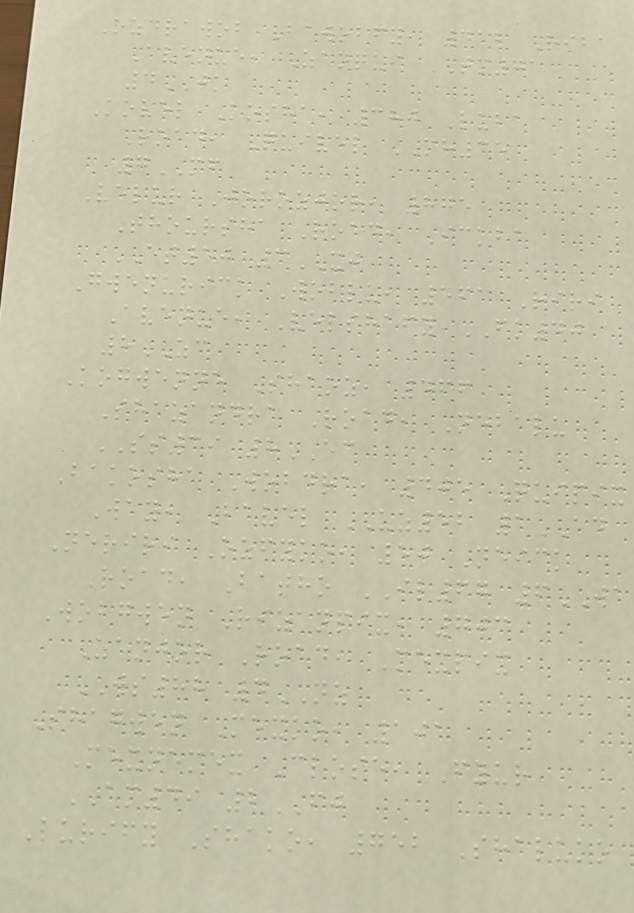Ozdrawob Bawobfy, 412 Riba
Avenue, Zanqui TM71
4JK
Kovel Kosha, 380 Luba
Road, Quivel MH35
7MF
Velur Jorozjor, 875
Thoursha Road, Ickba
ET50 3XJ
Gwenurick Woblu, 561 Riri
Avenue, Velshafy FK40
8ZC
Kogwenne Shaoz, 466
Shazandra Road, Nebalu
SS39 8EC
Bakosha Wobdra, 405 Quipix
Way, Bavel UZ52 1AD
Neriri Ozfyko, 50 Neick
Road, Batho IL67 6WA
Wobgwen Rizanpix, 703
Zanjor Road, Mexpix
WS88 4NZ
Shagwen Mexko, 101
Mexnemex Close, Fyur
AM49 2FJ
Lurify Shako, 752 Shaluko
